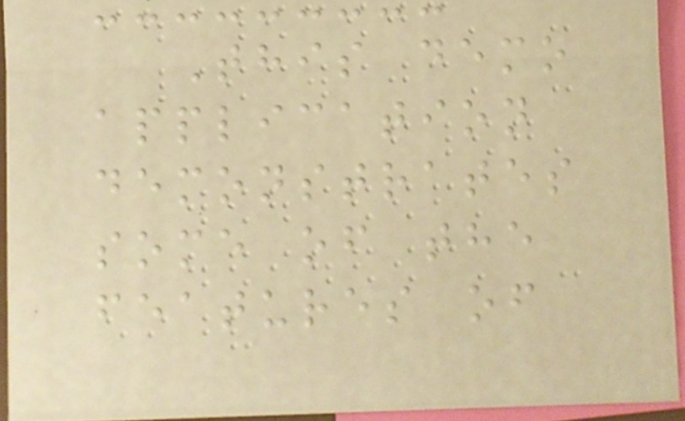This demo
application
demonstrates
some of the
features of
